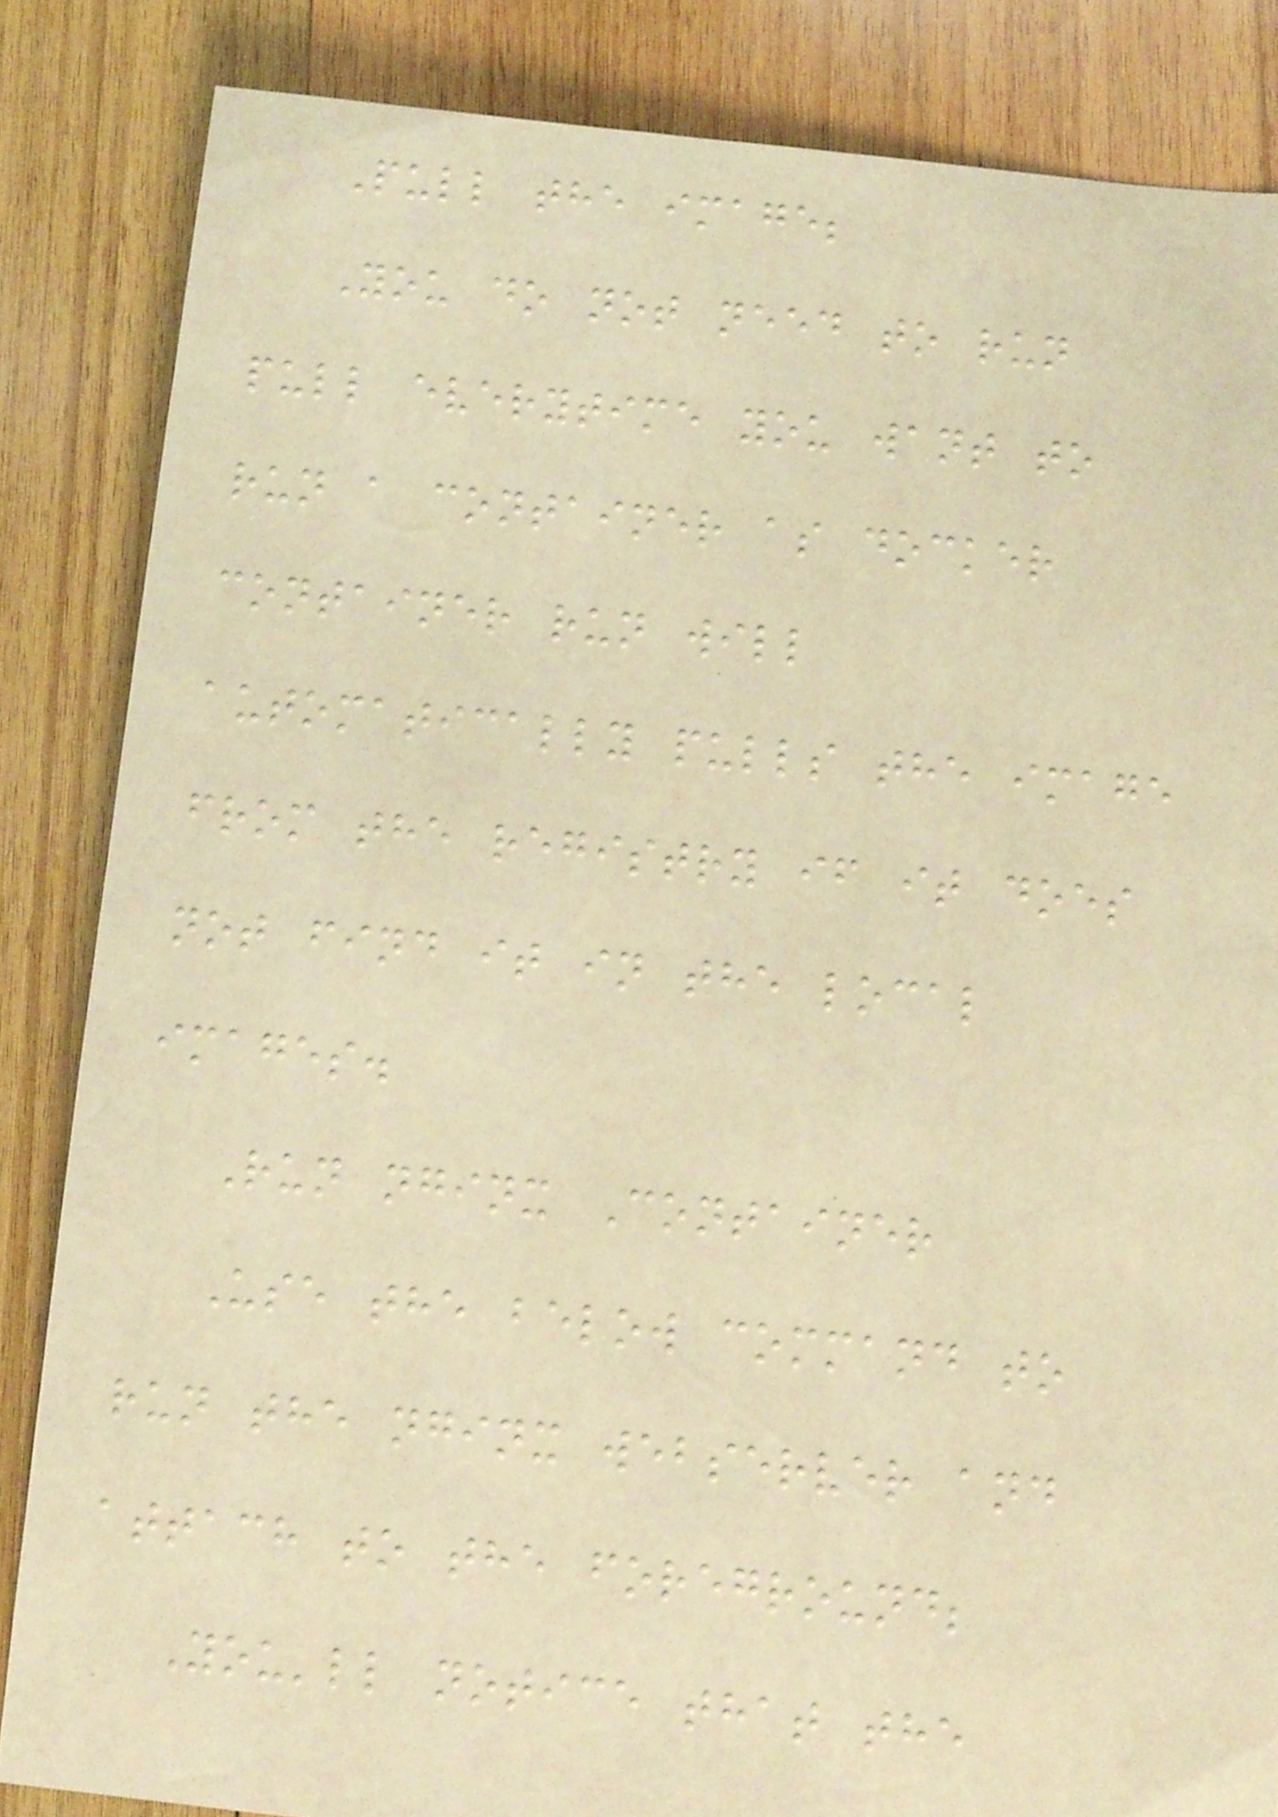Pull the image;
You do not need to run
pull everytime you want to
run a container as docker
container run will
automatically pulls the image
from the registry if it does
not find it in the local
images.
Run nginx Container
Use the below command to
run the nginx webserver and
attach to the foreground;
You'll notice that the
